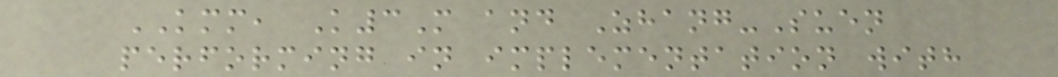KMM, K3M and Zhang-Suen
performing in implementation with
